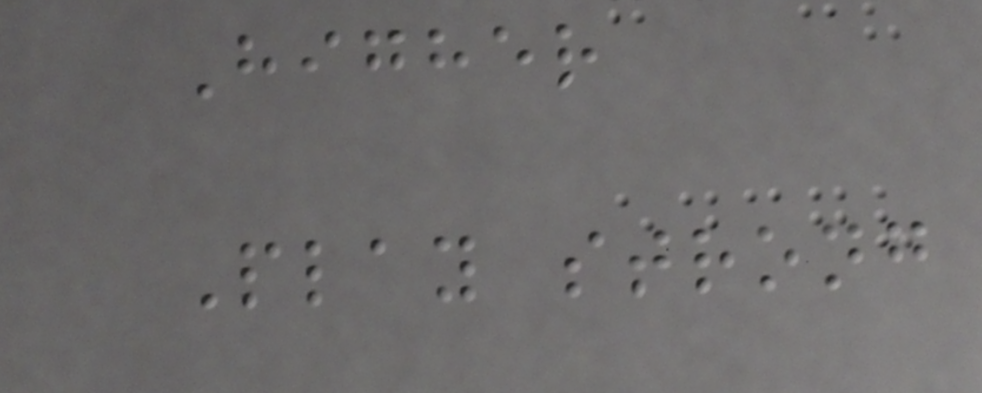Higher
Play strong
